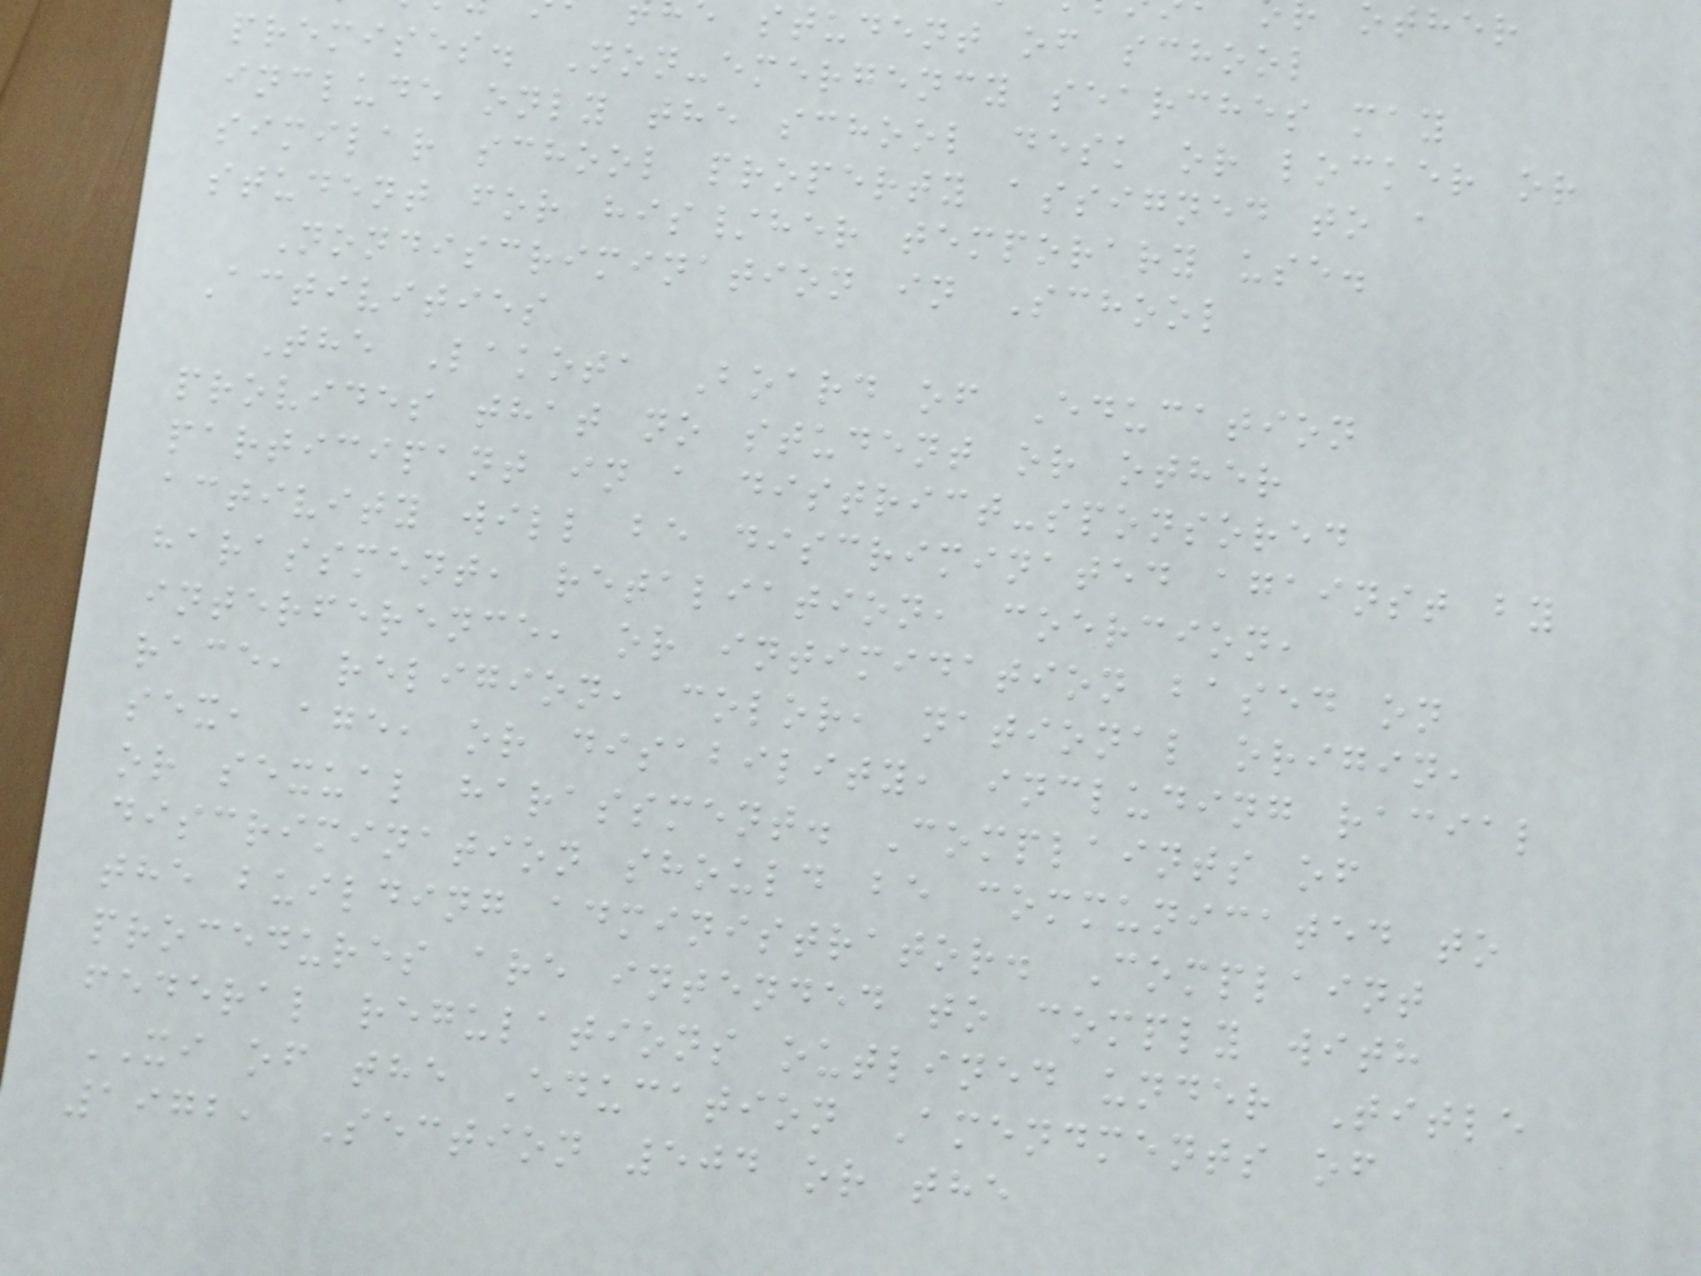student of school
premises. Non-emergency searches may
include only the school desk or locker or
similar school property assigned to a
student for his/her temporary use.
Nondiscrimination in School
Activities
The Lakota Board of Education
provides that no student or other
participant in a district-sponsored
activity will be discriminated against by
harassment, retaliation, coercion,
interference, or intimidation based on
race, religion, color, national origin,
sex, age, or disability, including racial
or sexual harassment. Complaints of
discrimination should be communicated to
the building administrator. Complaint
procedures are intended to comply with
federal regulations outlined under Title
XI of the Education Amendments of
1972, Section 504 or the
